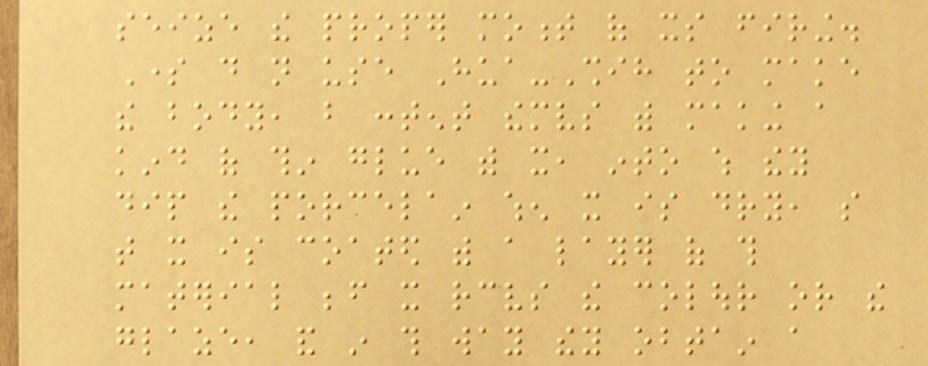seize the proper moment of its firing.
Some do not use Hua-Shih to make
the body, but content themselves with making a
kind of thin glue with it, into which they
dip the porcelain when it is dry, so
that it is coated with a layer of this
material before it receives the colour or the
glaze, and in this way they obtain a
